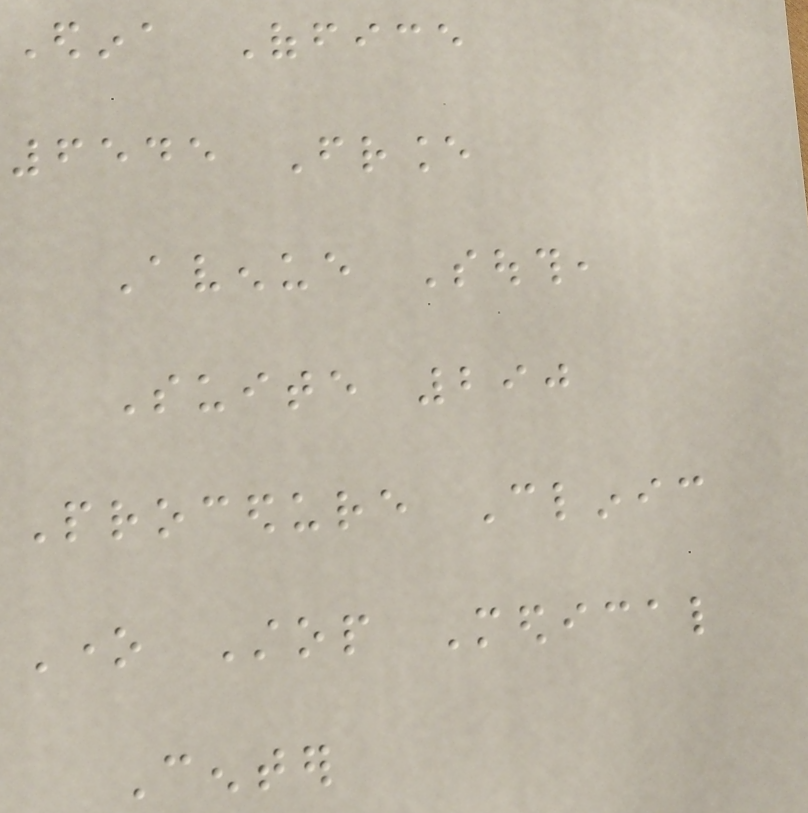Edina Office
6545 France
Avenue South,
Suite 290
Procedure Clinic
One Stop Medical
Center
